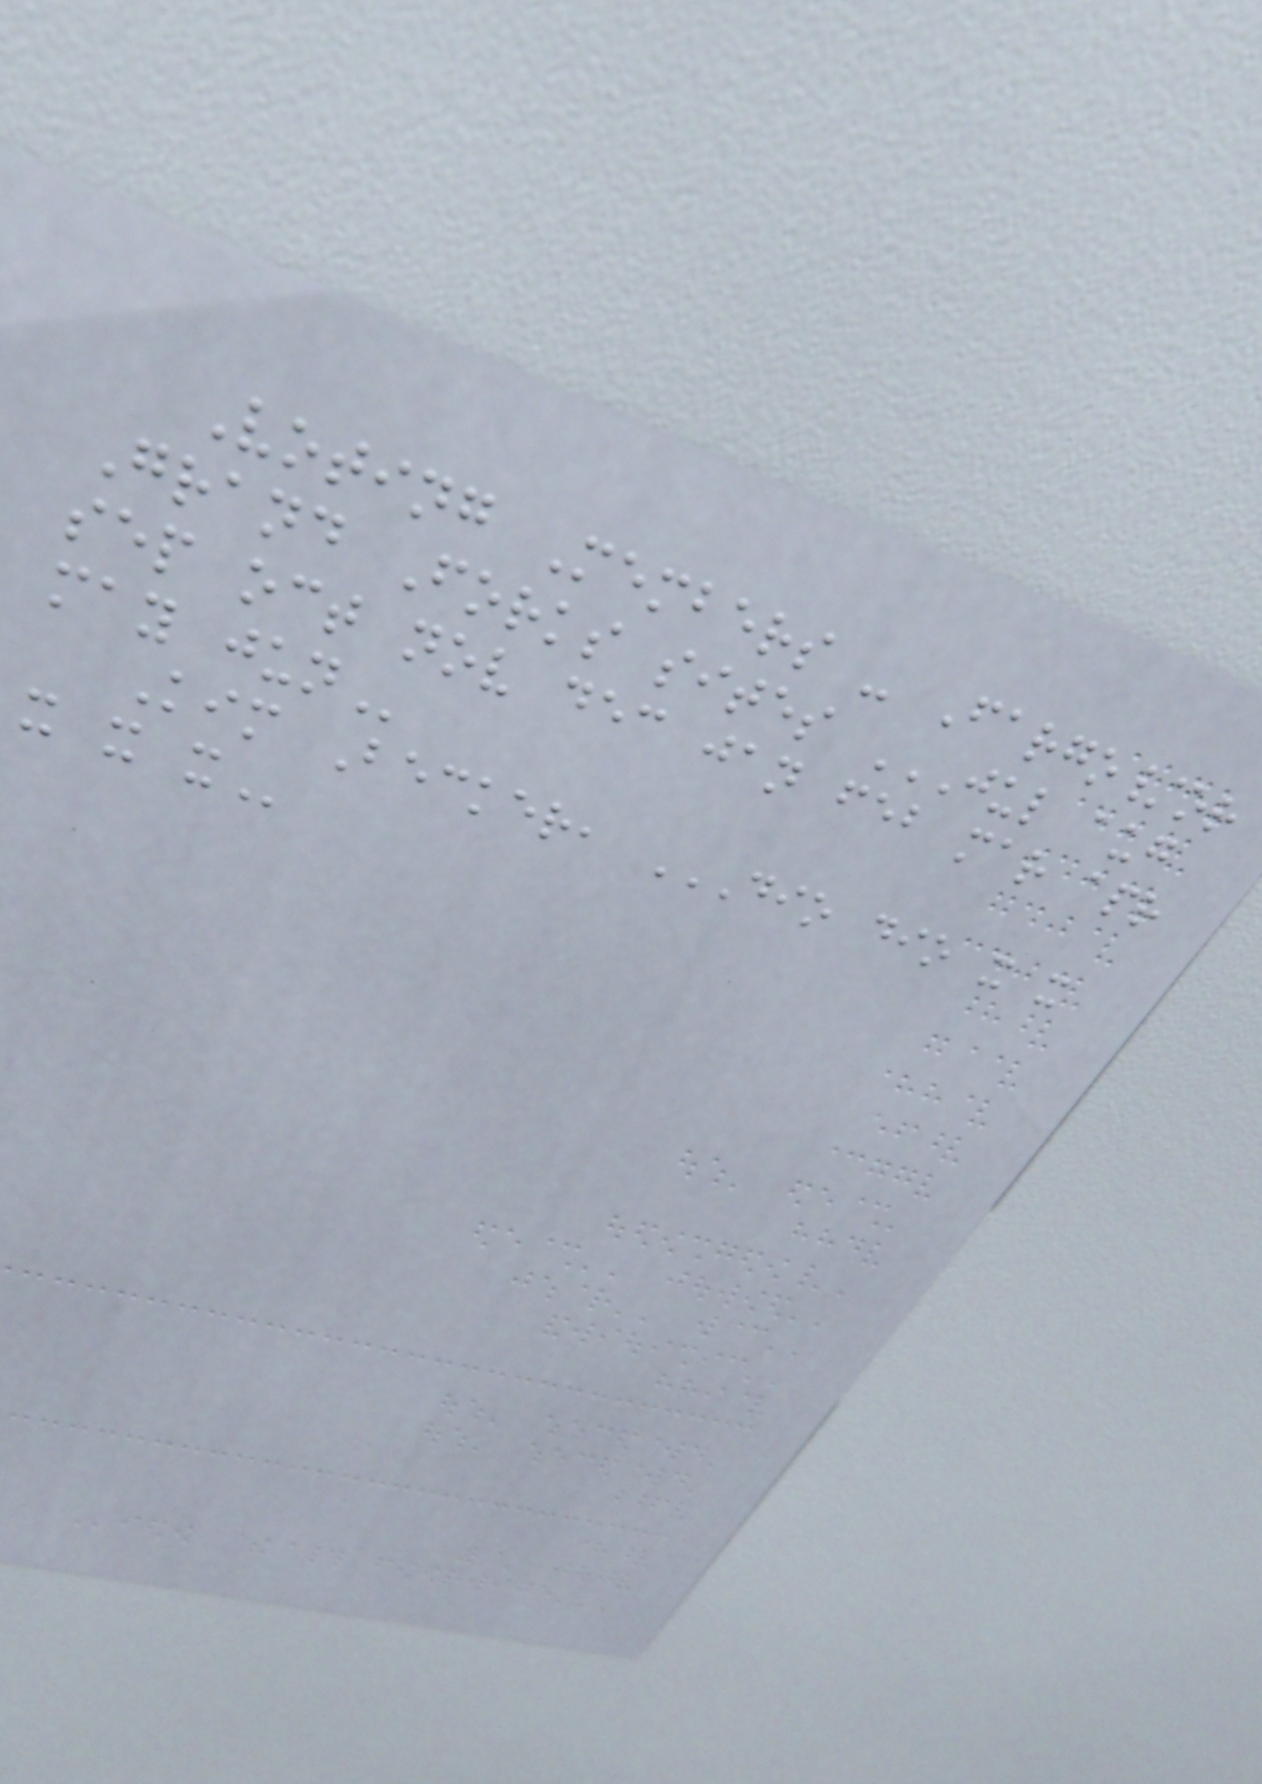Voting Members - Fargo/or
Grand Forks sites JUL AUG
SEP OCT NOV DEC JAN FEB MAR APR
MAY JUN
Kim Becker, DIO DIO X X
X X X
